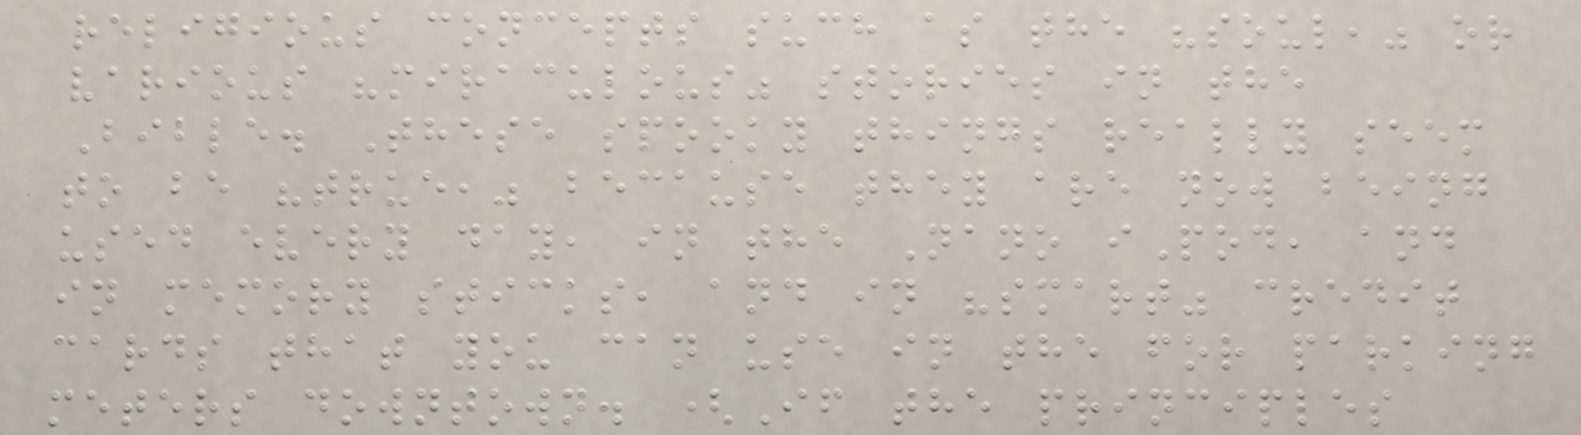religious concepts such as the "soul," or
various "miraculous" stories in the
Bible. These spooky things really seem
to be "true," because they are now being
used every day, in the Nano iPod, and
in memory sticks, and in "smart" credit
cards that you can use in the for parking
meters downtown. (If the principles
